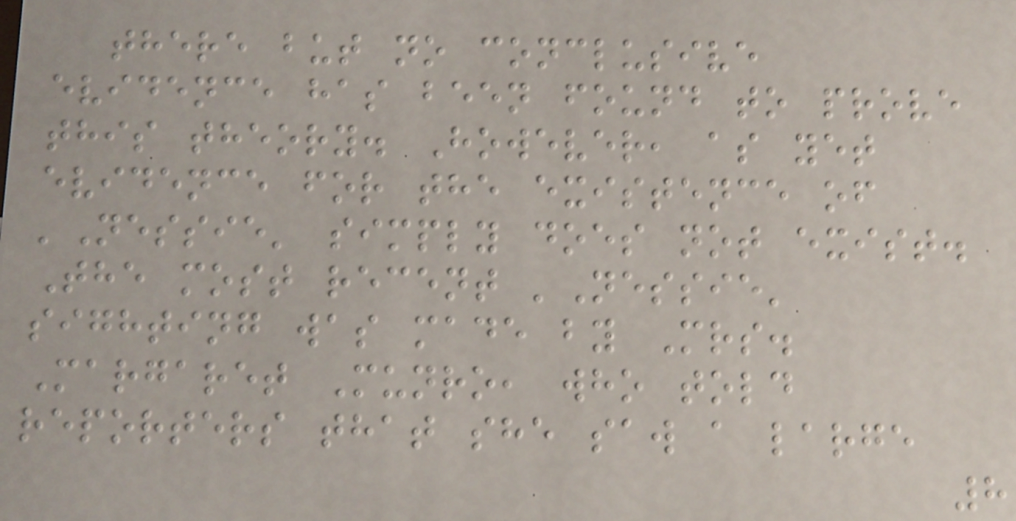there but no conclusive
evidence has been found to prove
this theory. However, as yet
evidence for the existence of
'Nessie' simply does not exist.
The most recent 'Nessie'
sighting was made by Mrs.
Margaret Munro, who told
reporters that she saw a large
8
